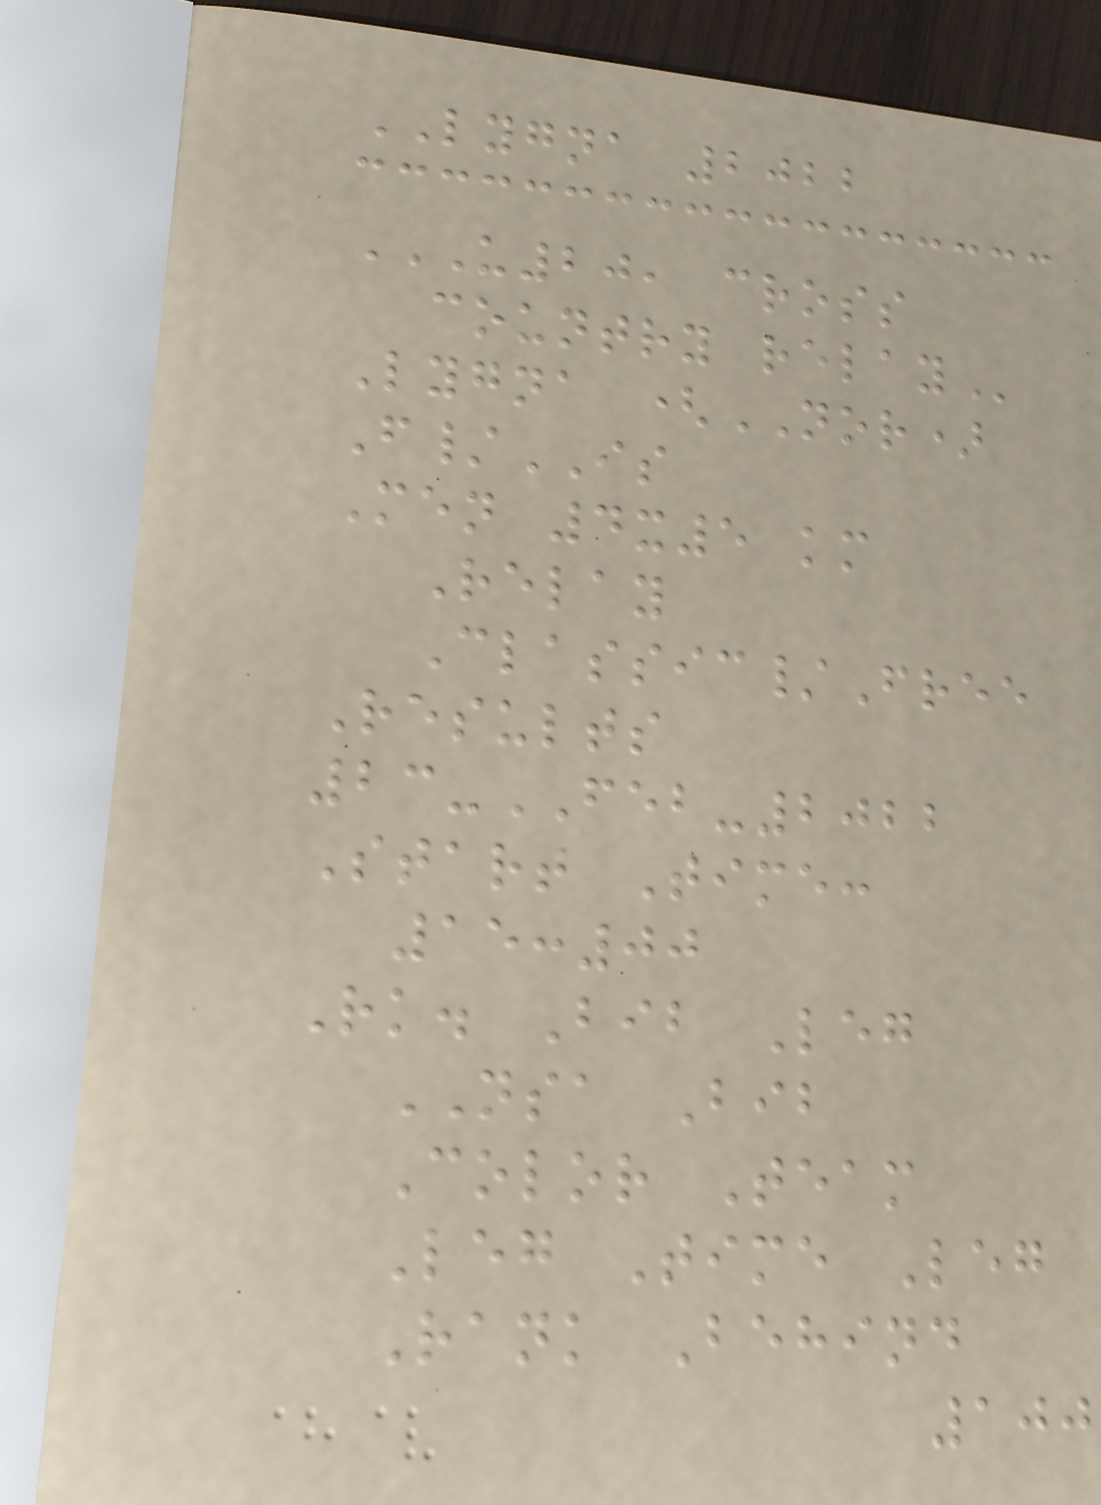LYGNA 2022
U20, CROSS
COUNTRY RELAY
Lygna (NOR)
F/IS
Men 4x5 km
Relay
Classic/Free
Results
23-FEB-2022
Start Time:
15:00
Rk. Bib Leg
NSA Bib
Color Team
Leg Time Leg
Rank Behind
100
